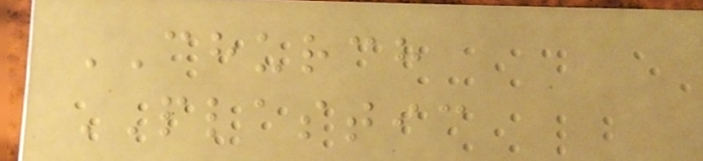CHURCH
PLASTIC
